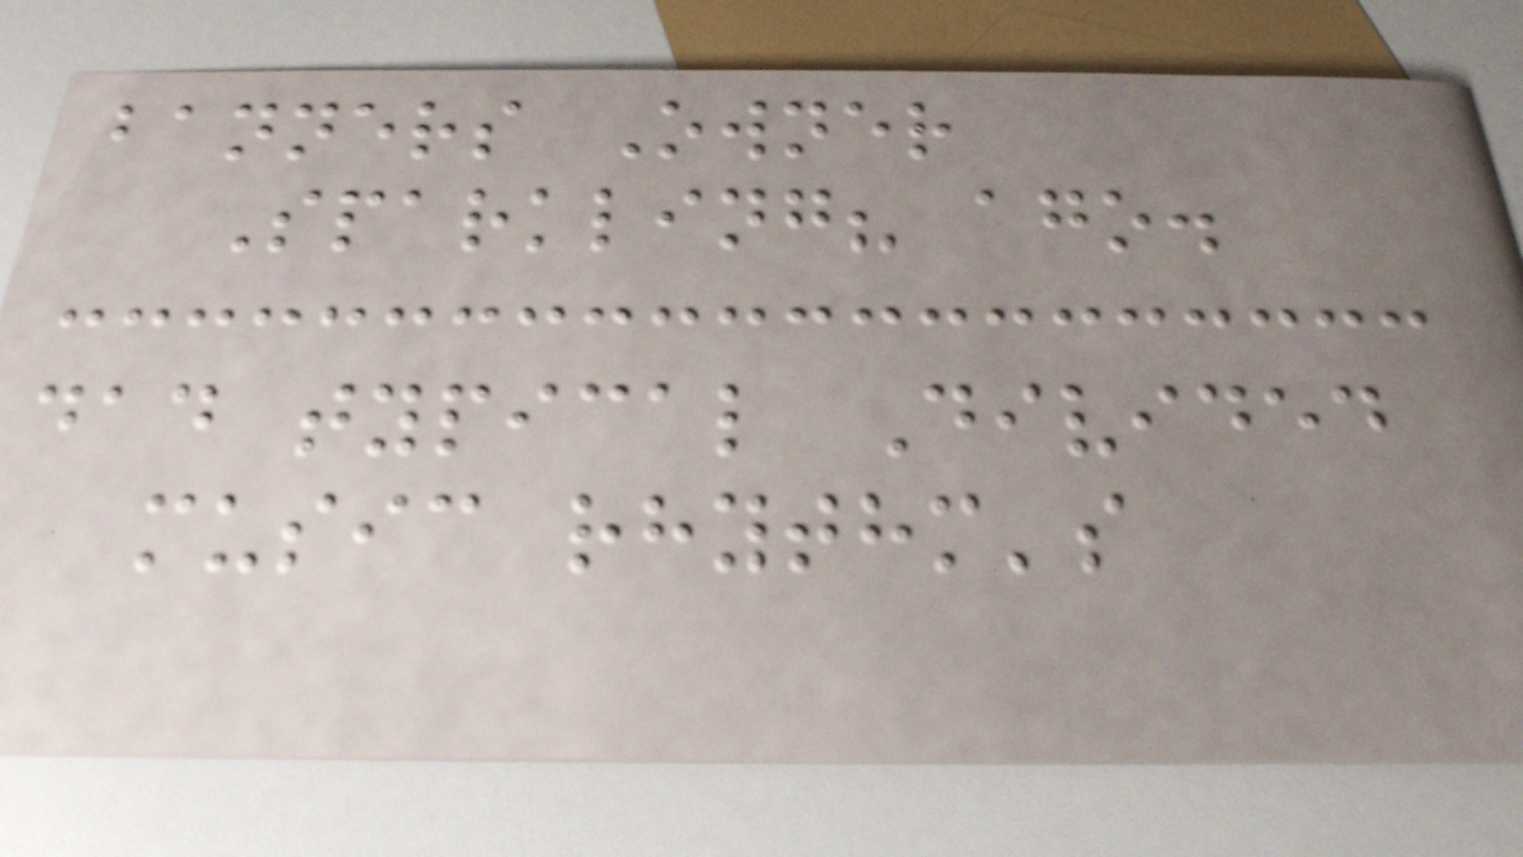banners Owner
Sparkling? ago.
dad typical Divided
music rhythm's
